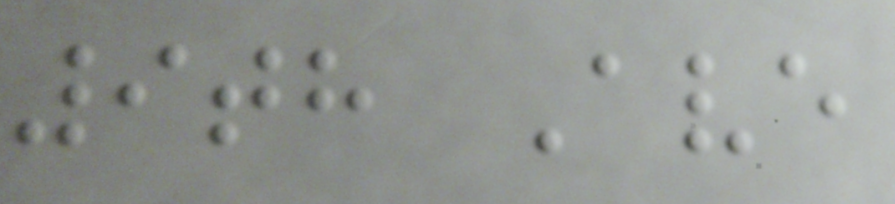9th Ave
